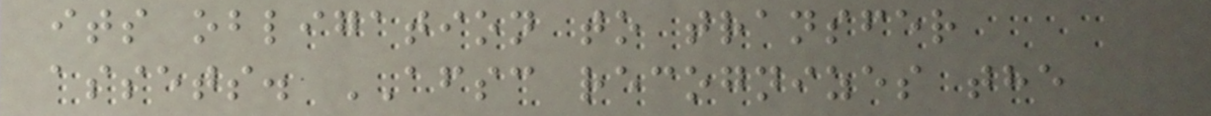its obligation to transfer
assets. AFSC recognizes the
